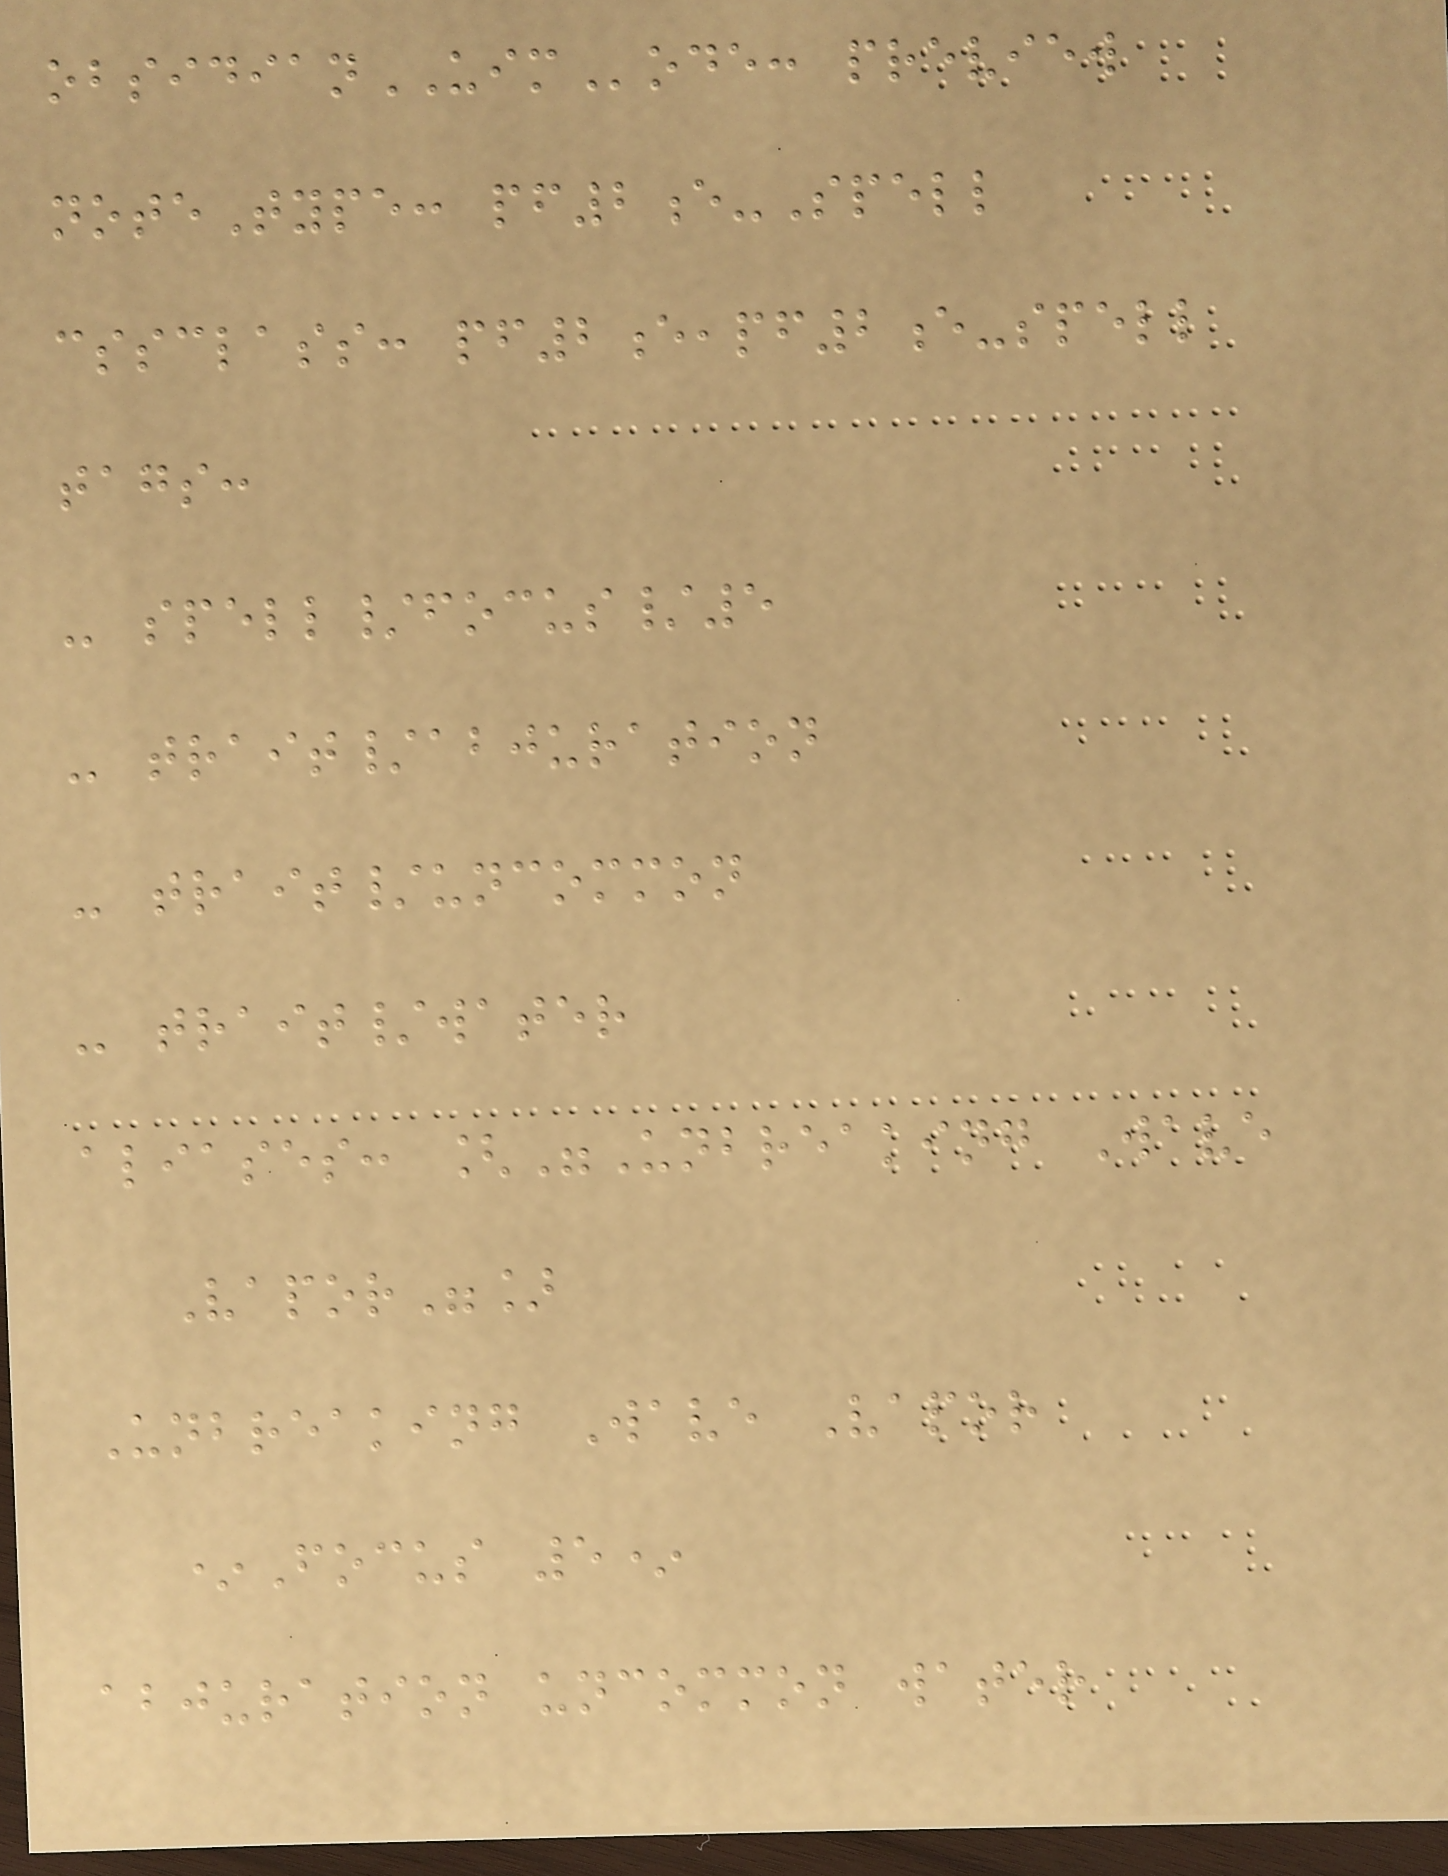obsidianUIMode: preview
noteType: pf2e-Spell
cssclass: pf2e,pf2e-spell
tags:
- spell/focus/5
- trait/abjuration
- trait/uncommon
- trait/water
aliases: ["Unbreaking Wave
Vapor"]
Unbreaking Wave Vapor
*Focus 5*
abjuration uncommon water
